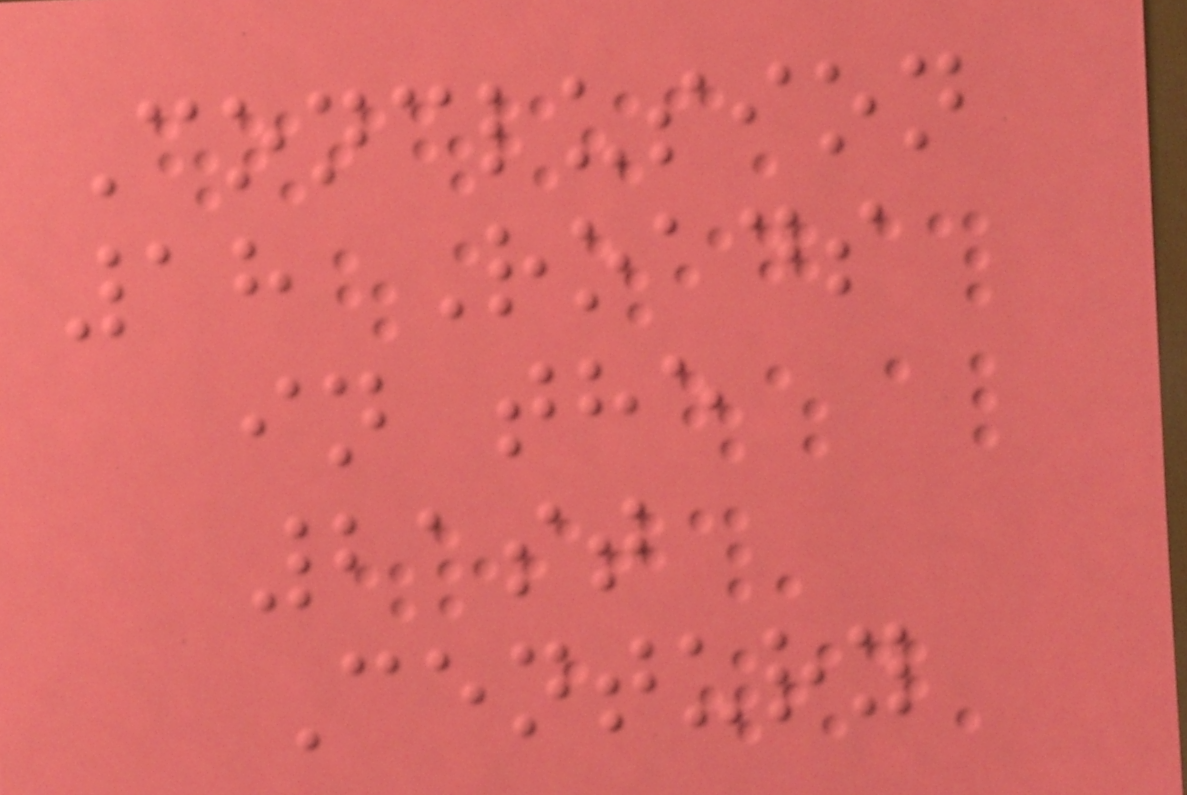Conclusion
18 Roads
in the
21st
Century
